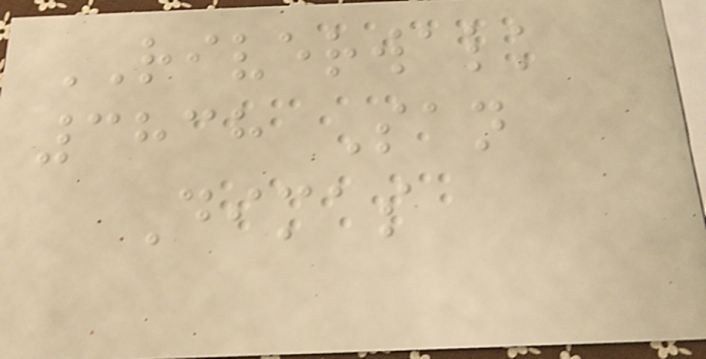RIVERWALK
3838 San
Dimas
